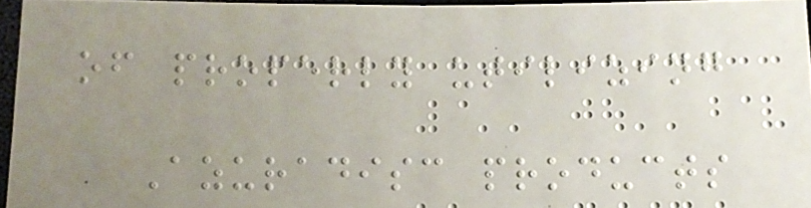of properly utilizing
Azuradisc products
